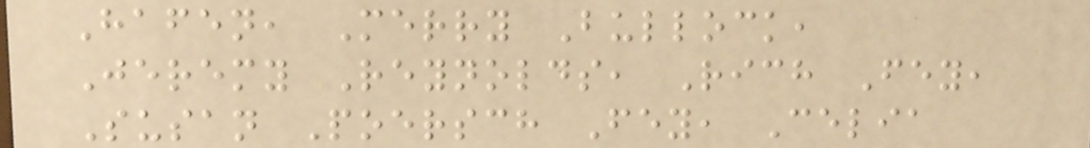Hafen, Merry Bullock,
Jeremy Reynolds, Rich Fey,
Susan Poersch Fey, Celia
